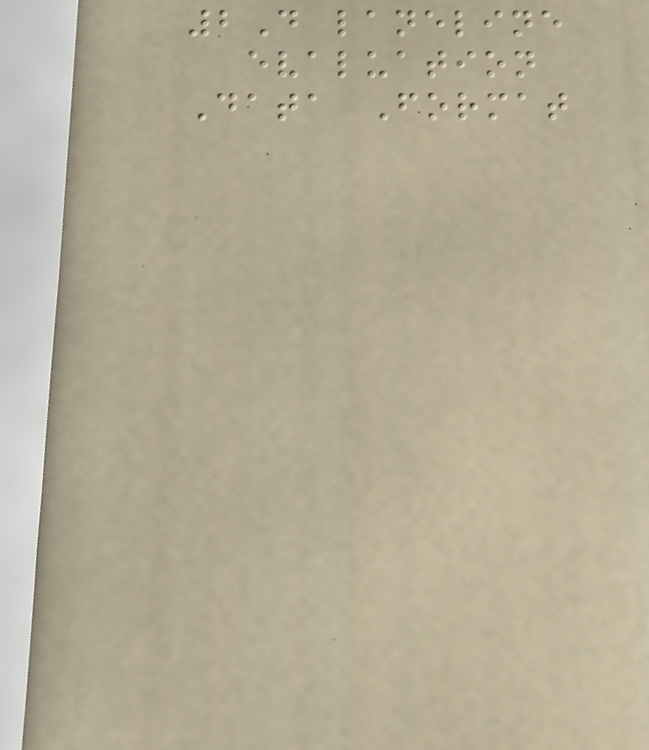2D laneline
evaluation
Data Format
